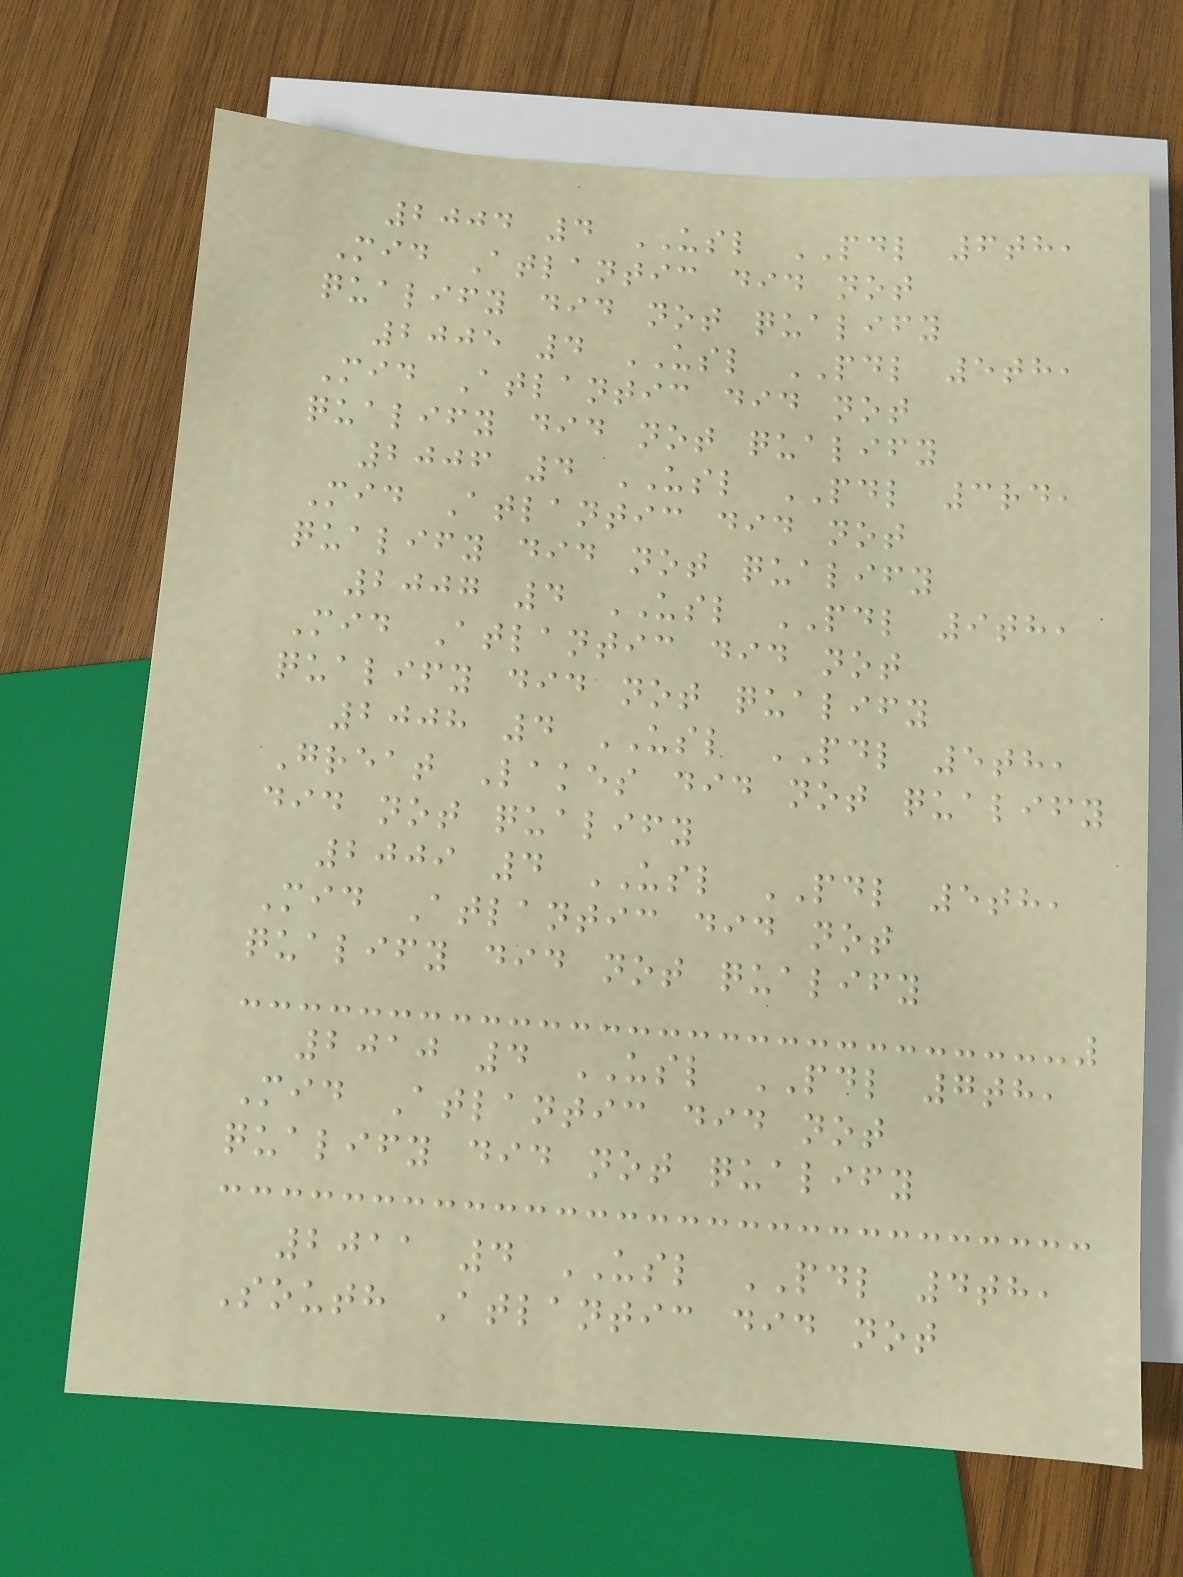2004 4 USL PDL 6th,
Mid Atlantic did not
qualify did not qualify
2005 4 USL PDL 5th,
Mid Atlantic did not
qualify did not qualify
2006 4 USL PDL 3rd,
Mid Atlantic did not
qualify did not qualify
2007 4 USL PDL 9th,
Mid Atlantic did not
qualify did not qualify
2008 4 USL PDL 5th,
Great Lakes did not qualify
did not qualify
2009 4 USL PDL 5th,
Mid Atlantic did not
qualify did not qualify
2010 4 USL PDL 7th,
Mid Atlantic did not
qualify did not qualify
2011 4 USL PDL 4th,
South Atlantic did not
